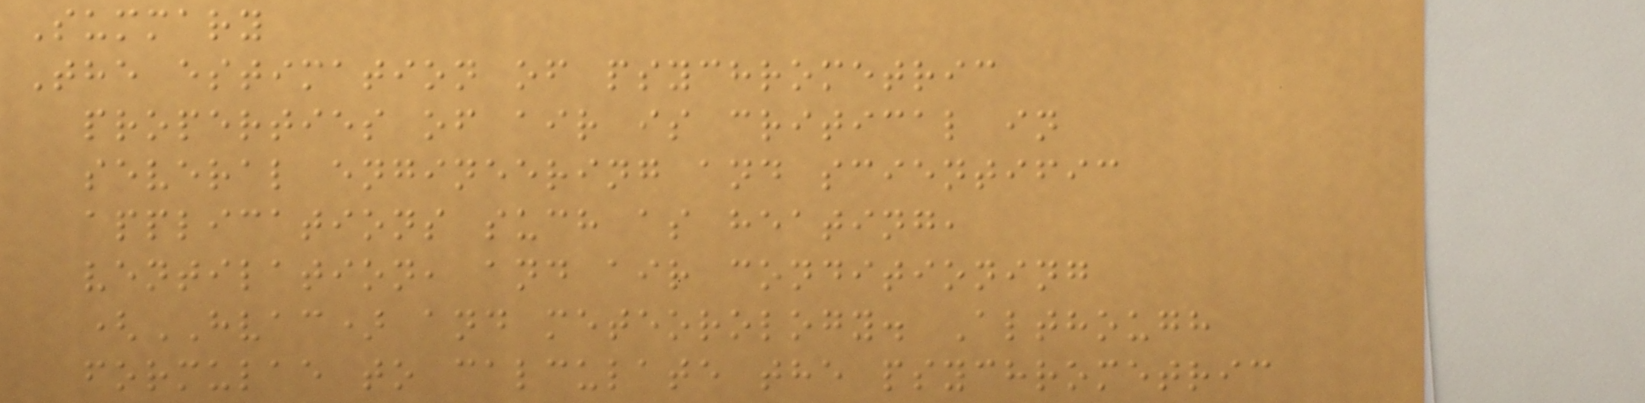Summary
The estimation of psychrometric
properties of air is critical in
several engineering and scientific
applications such as heating,
ventilation, and air conditioning
(HVAC) and meteorology. Although
formulae to calculate the psychrometric
